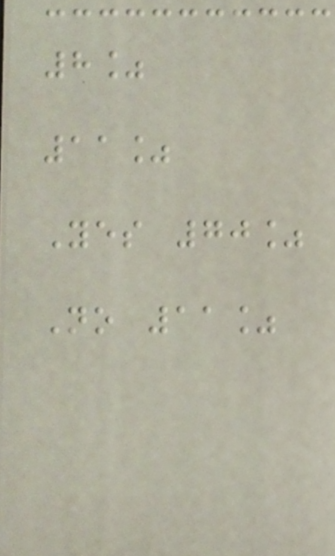8%
11%
Yes 70%
No 11%
